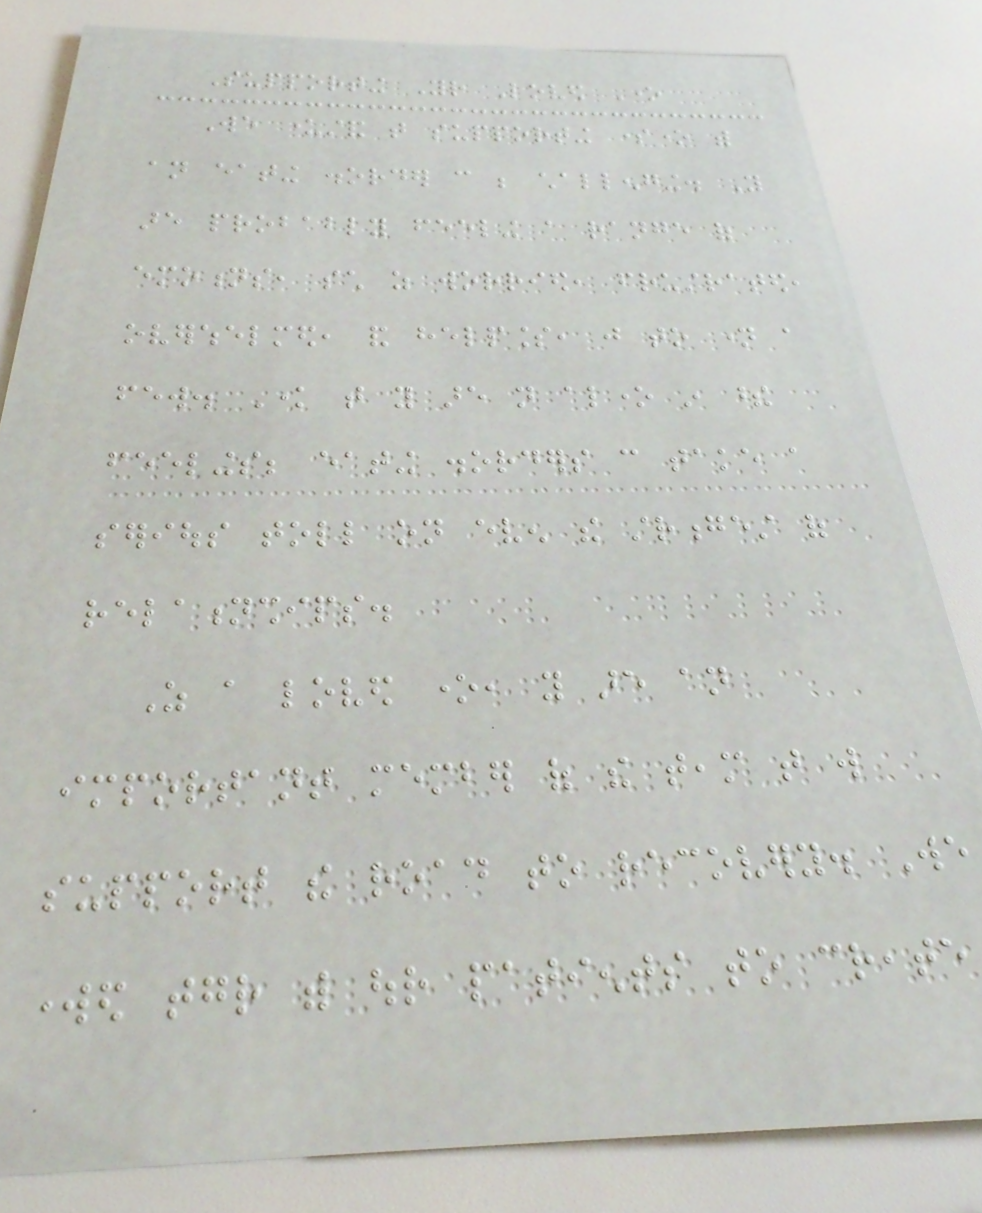Supporting Your Loved One
We understand that supporting someone with
an eating disorder can be challenging. You
are probably feeling a range of
emotions, such as worried, frustrated,
overwhelmed, and helpless, just to name a
few. Know that you are not alone in these
feelings; eating disorders can take a
serious toll on even the strongest of
relationships.
As a loved one, you are an
important member of the team that will
support the road to recovery. We
worked together with our patients to create
